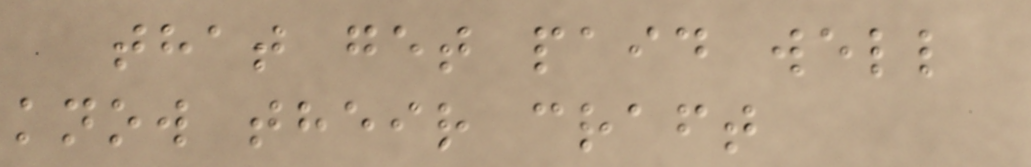that get paid well
know their craft
